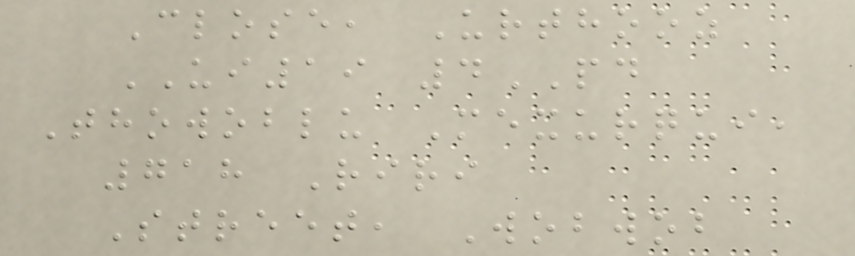Close, Urthooz
UI19 4PD
Thowoblu Mexurqui,
718 Riri
Street, Wobwob
